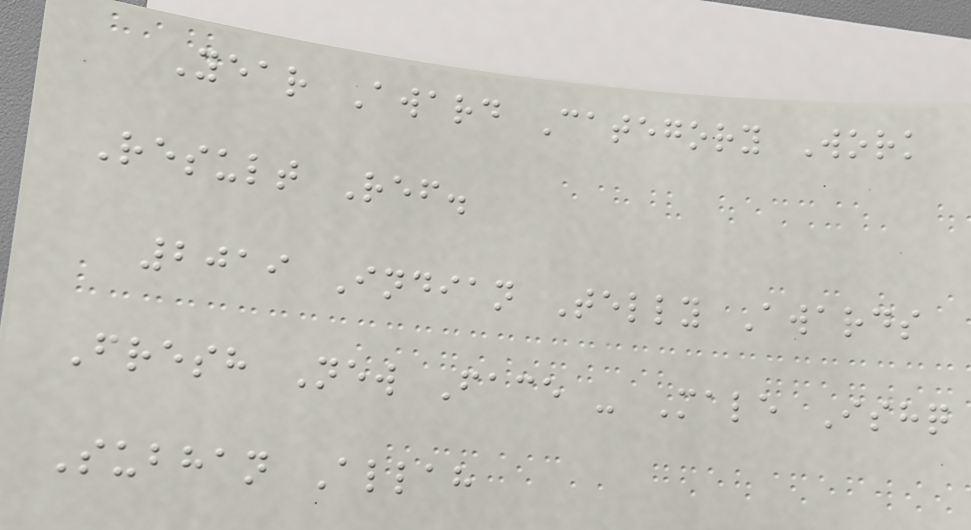Year Award Category Work
Result Ref.
2019 Indian Telly Awards
Fresh New Face - Male Ishq
Subhan Allah
